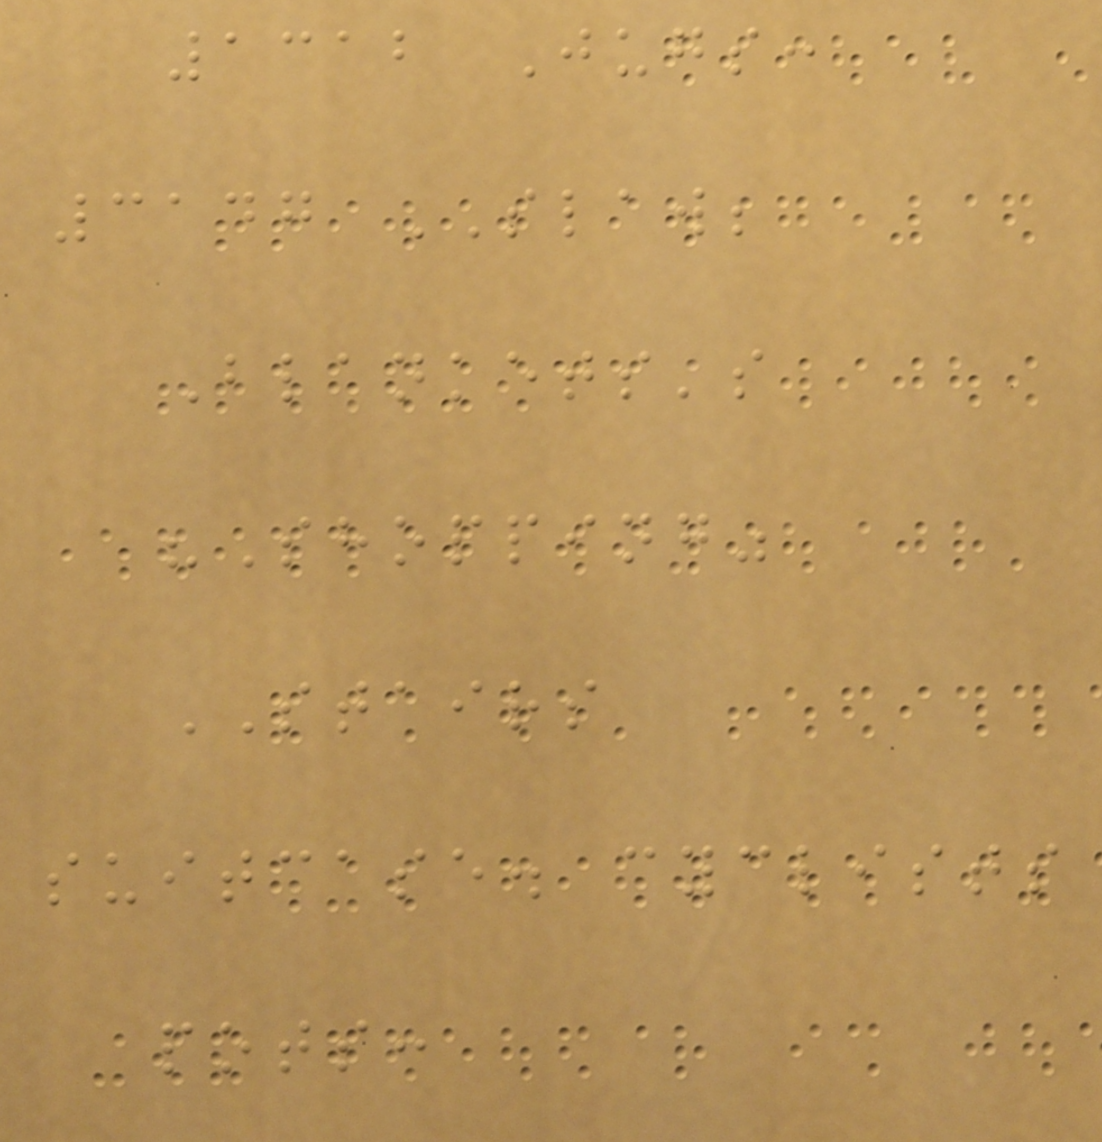1312 Jugs:
3147 SLAW;
Blankets's
"Shopping"
STAIRS
suitcase. cyclists
pots:
